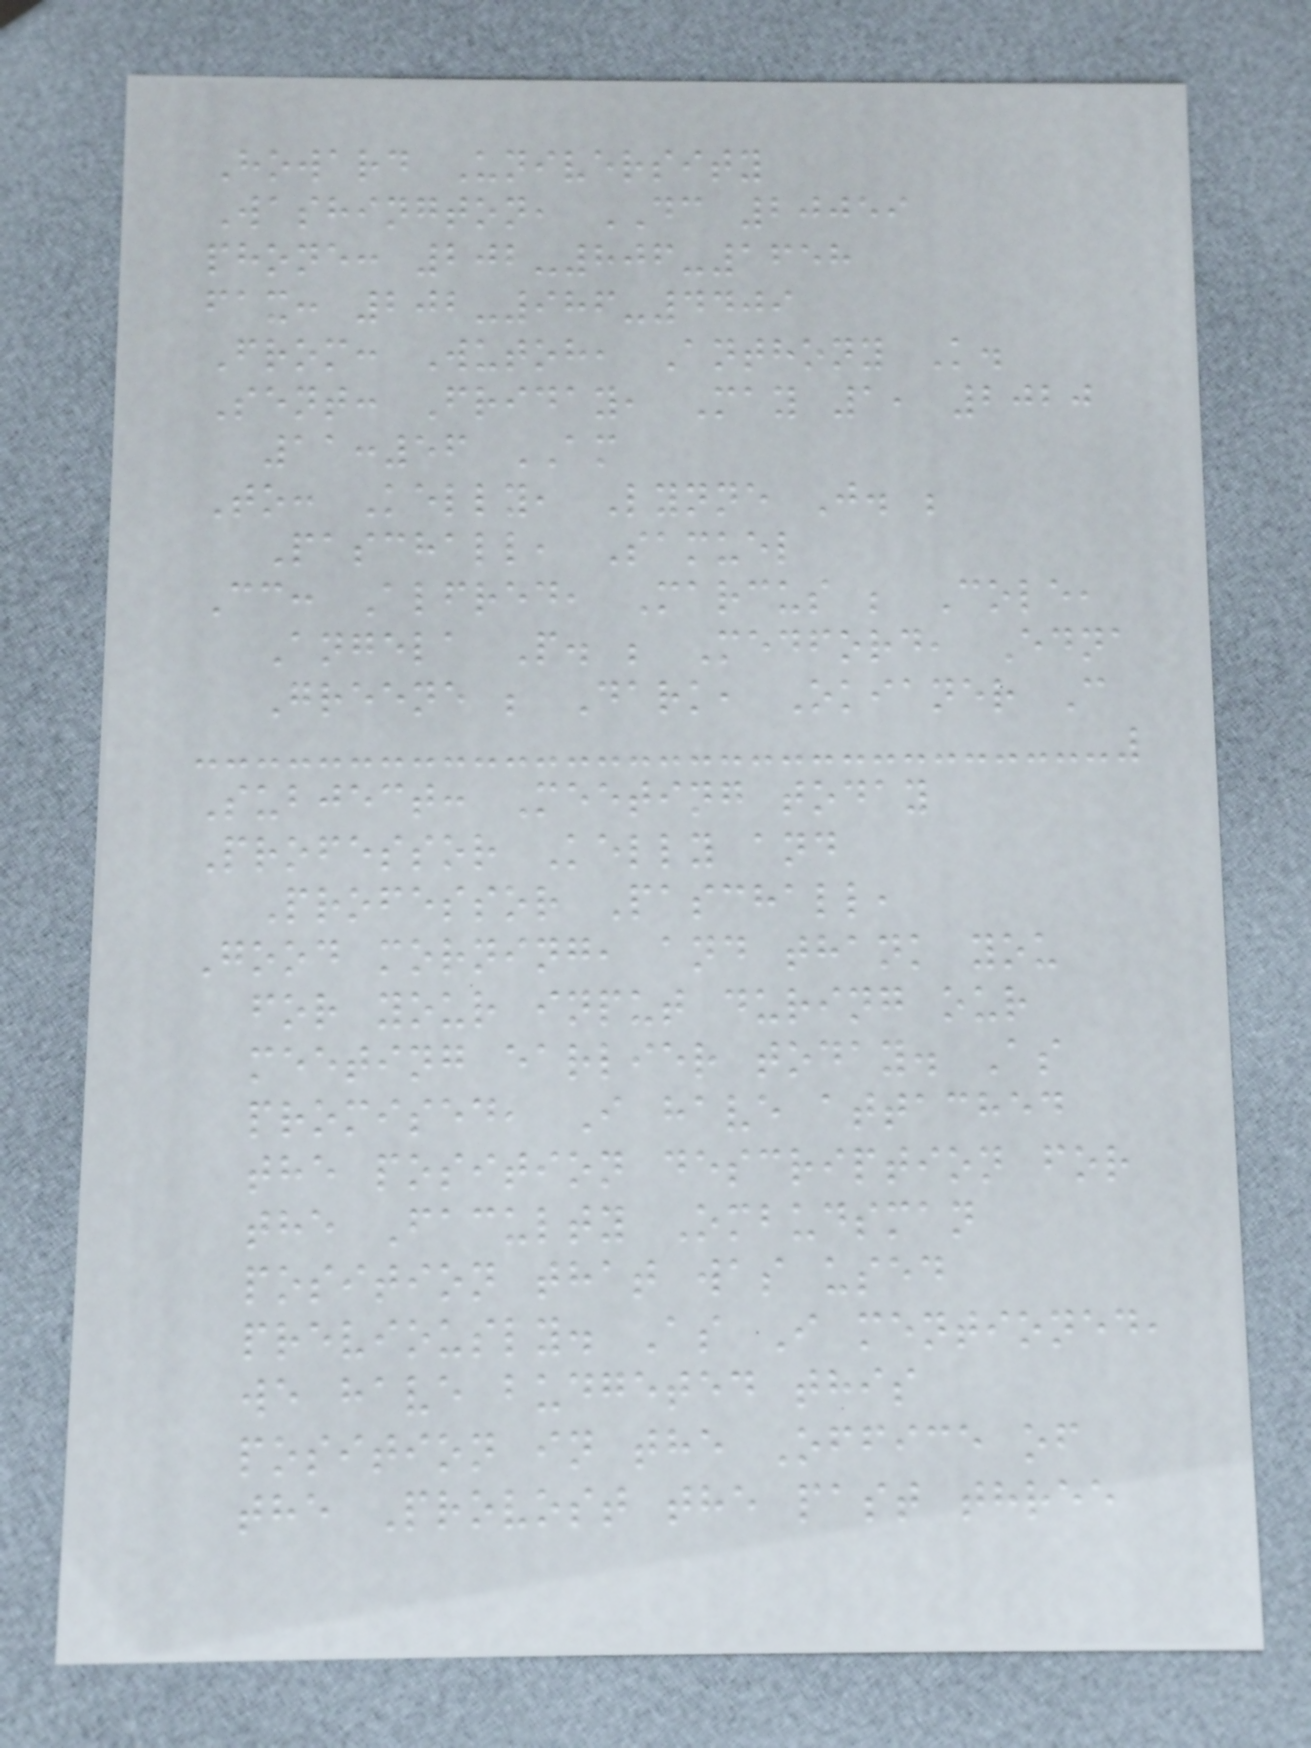Howard University
Washington, DC 20059
phone: 202-806-1658
fax: 202-986-4409
From: Wutoh, Anthony K.
Sent: Friday, May 1, 2020
11:56 AM
To: Kelly, Lynne J. ;
Paschall, Samuel
Cc: Alfred, Marcus ; Cole,
Angela P. ; Medford, Edna
Greene ; Dark, Okianer C
Subject: Meeting today
Professor Kelly and
Professor Paschall,
Good morning, and thank you
for your input during our
meeting earlier today. As
promised, I have attached
the position description for
the Faculty Ombudsman
position that was used
previously. As I mentioned,
we have budgeted this
position in the Office of
the Provost the past three
